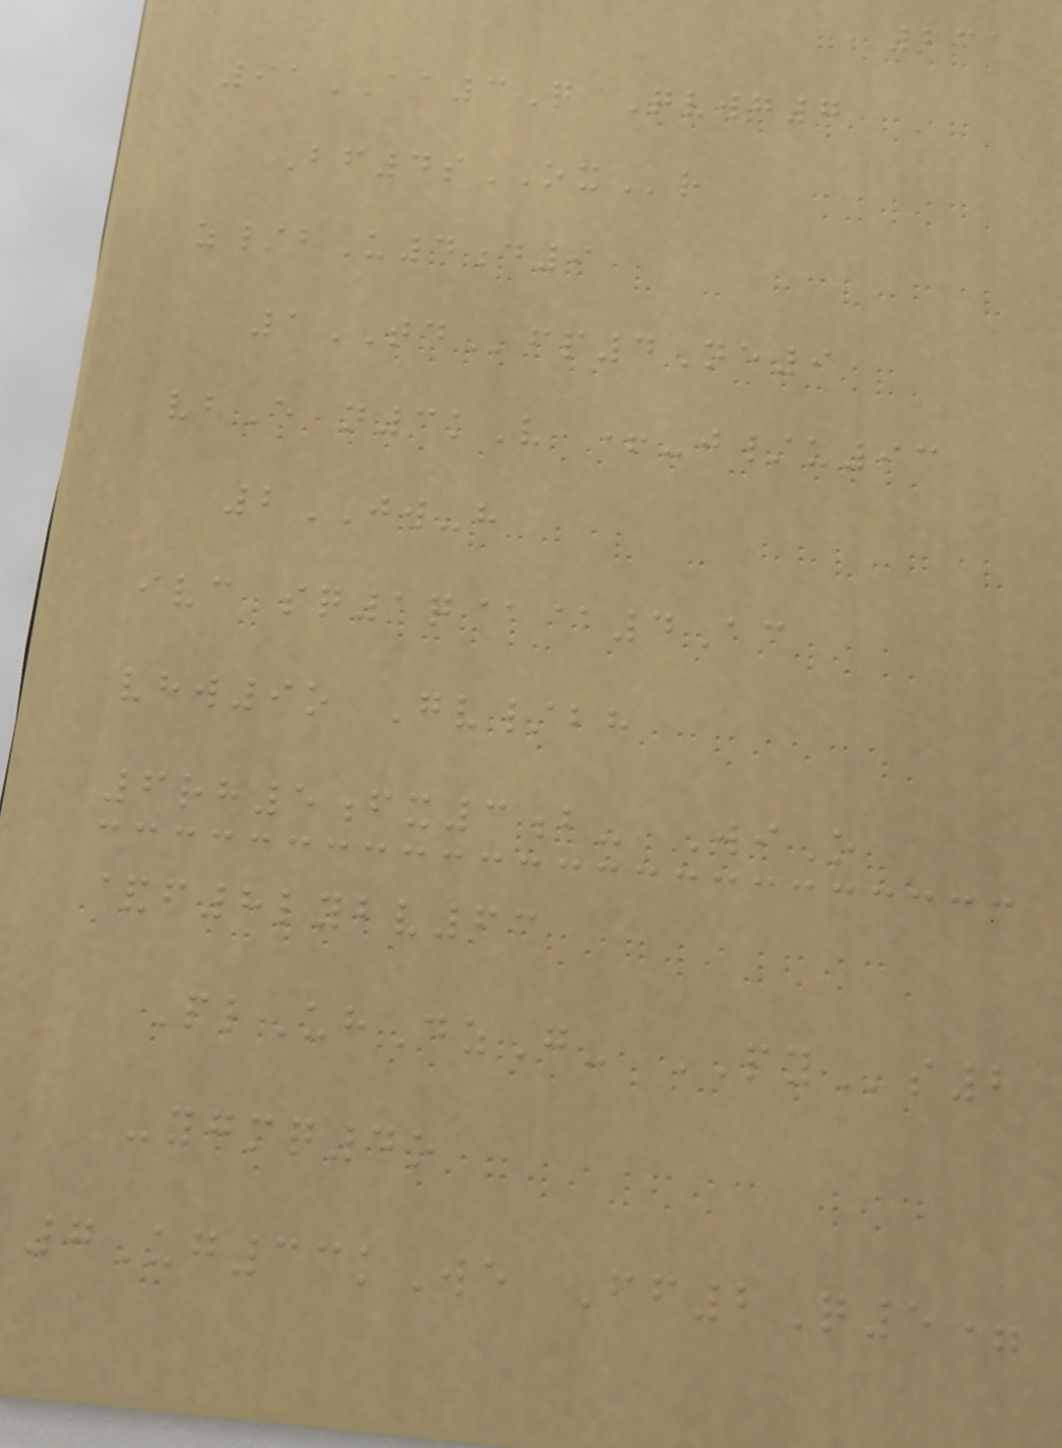231
91AA3Q Qvwg7
Bf4sOXr
z/bU4d9
1TDfp4Ne9
vbE n3kV +-j/u93
2JW-h
ivc sq1q@@4Ac
vhw9o Gv/bh
6rh5fx3b- WiO
&f8lybv63
PlUhDzG- PYs2
-ygmq4o
7Ug33kWe Ff2Q5=
